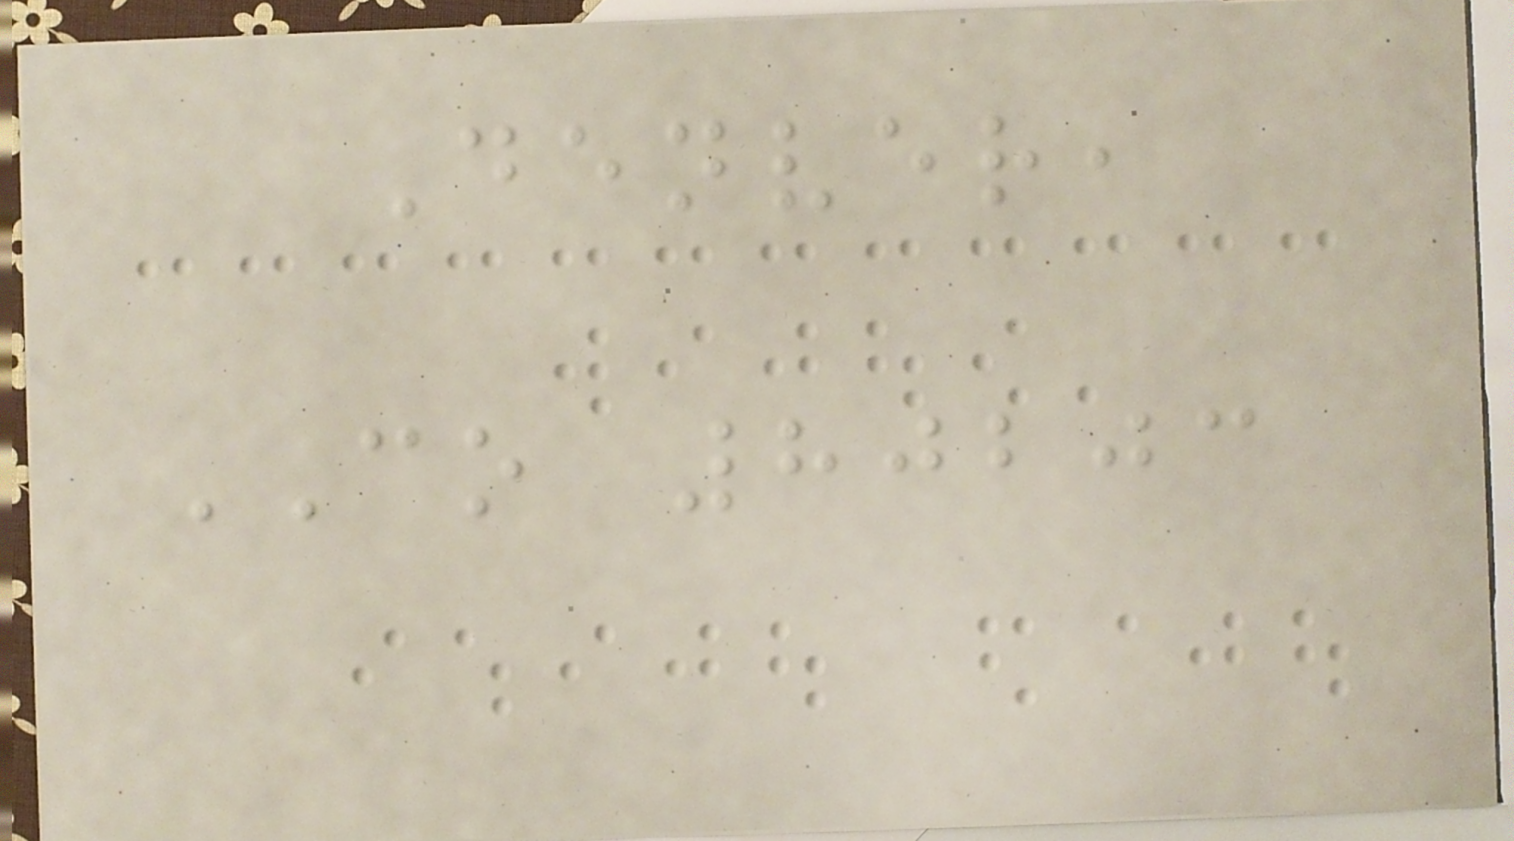Denver,
CO 80203
